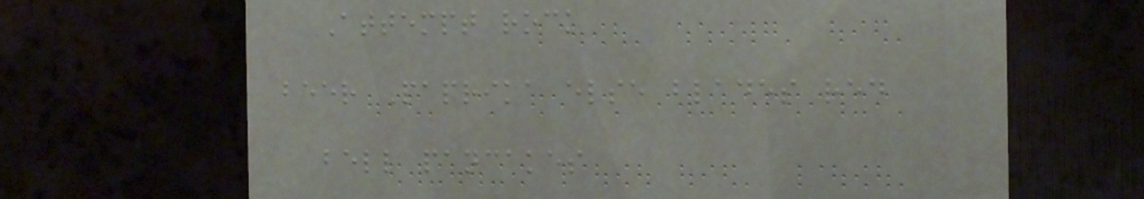Attempt rock
beer Paprika else blades red
bell pancakes
